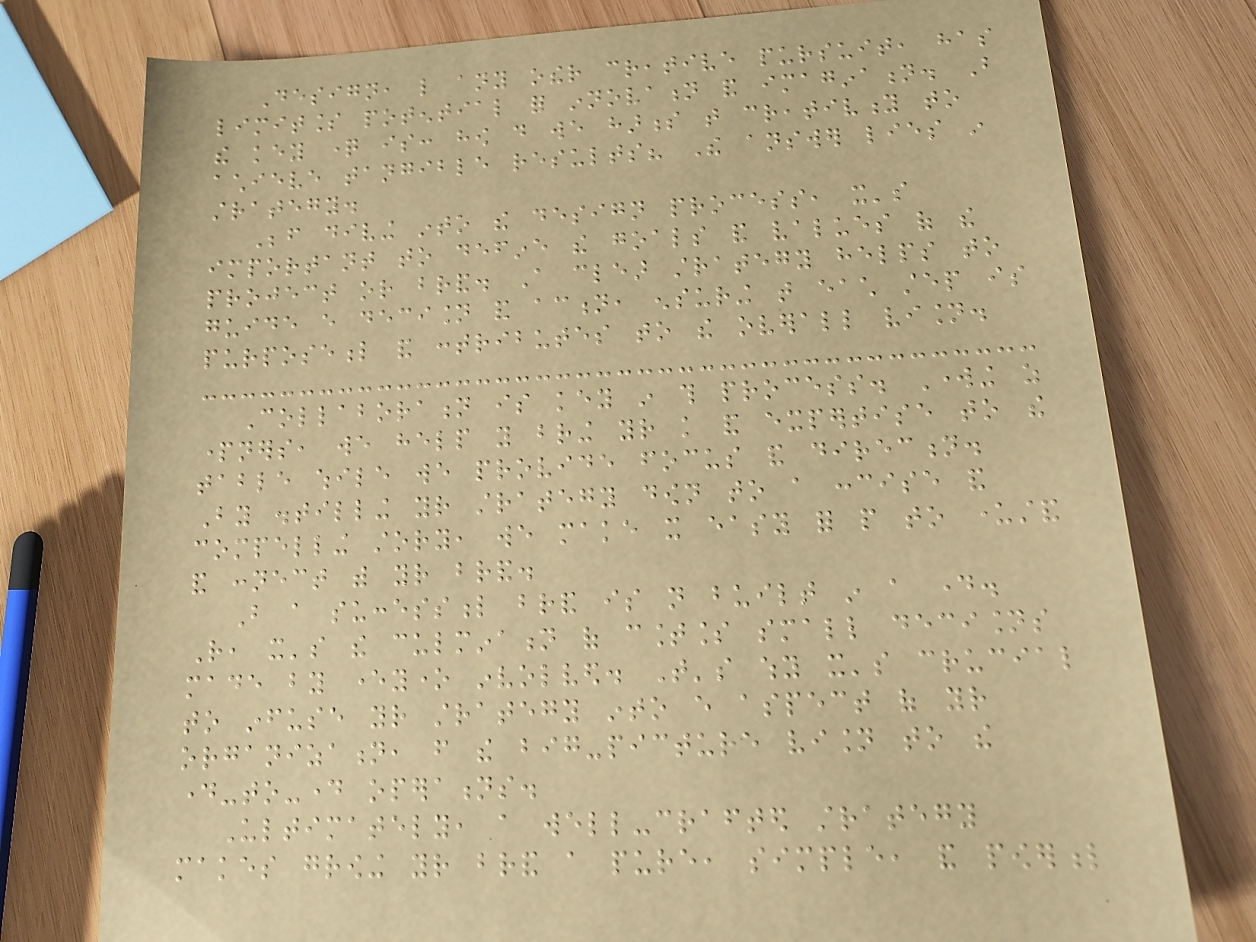Design, like any other creative pursuit, has
limitless potential for innovation and imagination. But
the key question is: how do we harness that creativity to
achieve tangible results? The answer lies in
strategy.
Before diving into the design process, it's
important to define the goals and values of the
project or brand. A clear strategy helps to
guide every decision and action, ensuring that each step is
purposeful and contributes to the overall vision.
Collaboration is key in this process. Working as
partners, we help you bring your knowledge and expertise to the
table while we provide focus and direction.
By distilling your strategy down to a concise and
compelling story, we make it easy for people to understand
and connect with your brand.
But a successful brand is not built in a day.
Rather, it's the culmination of countless small decisions
made by everyone involved. That's why it's crucial
to infuse your strategy into every aspect of your
organization, from the big-picture vision to the
day-to-day operations.
Ultimately, a well-crafted strategy
makes growing your brand a pure, simple, and powerful
